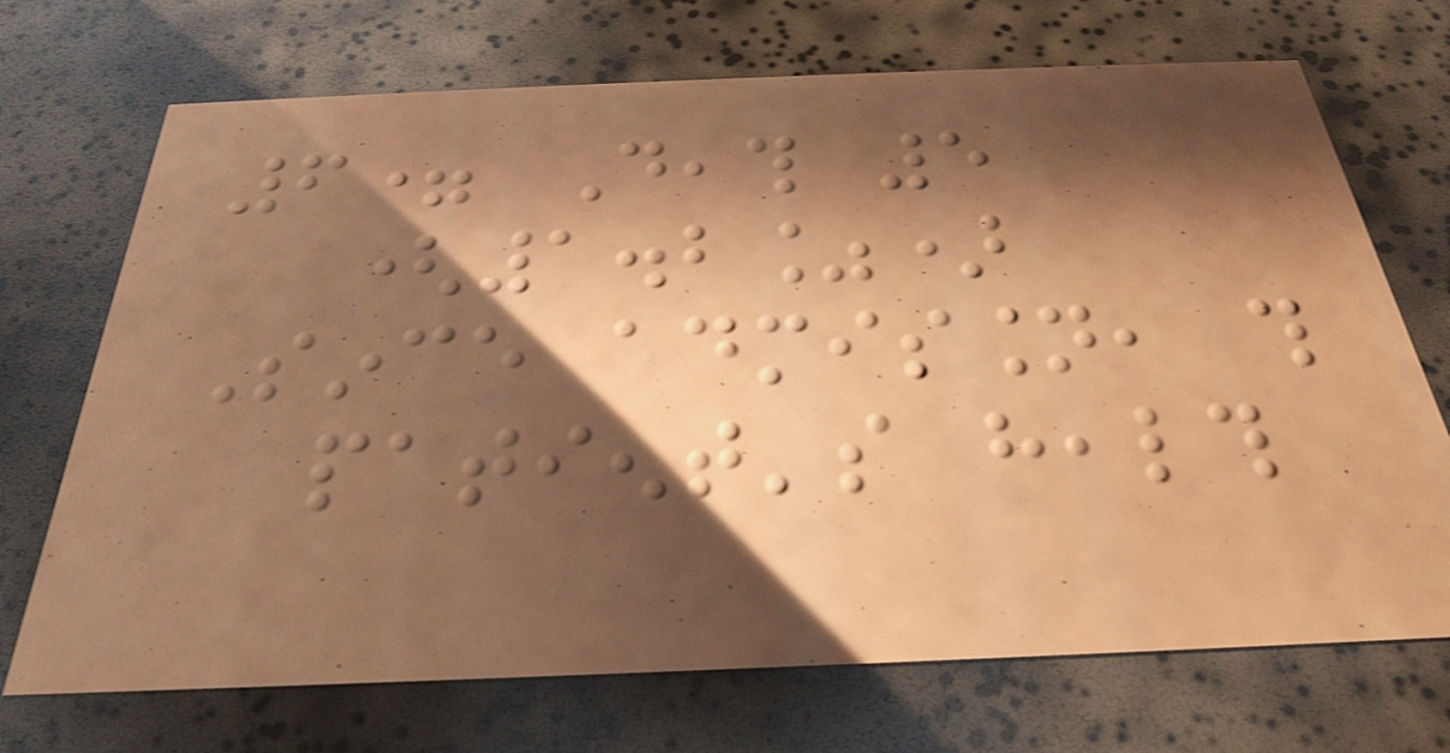6= Death 5
(1.2%)
Since admission, this
patient's health
